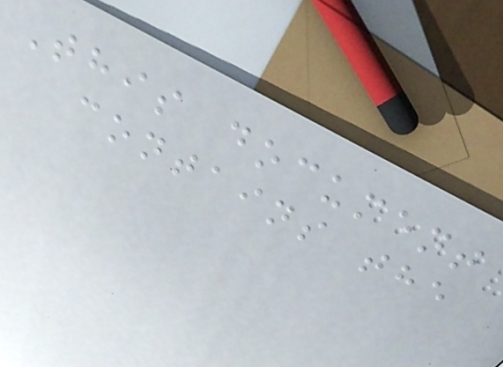This document
contains the
